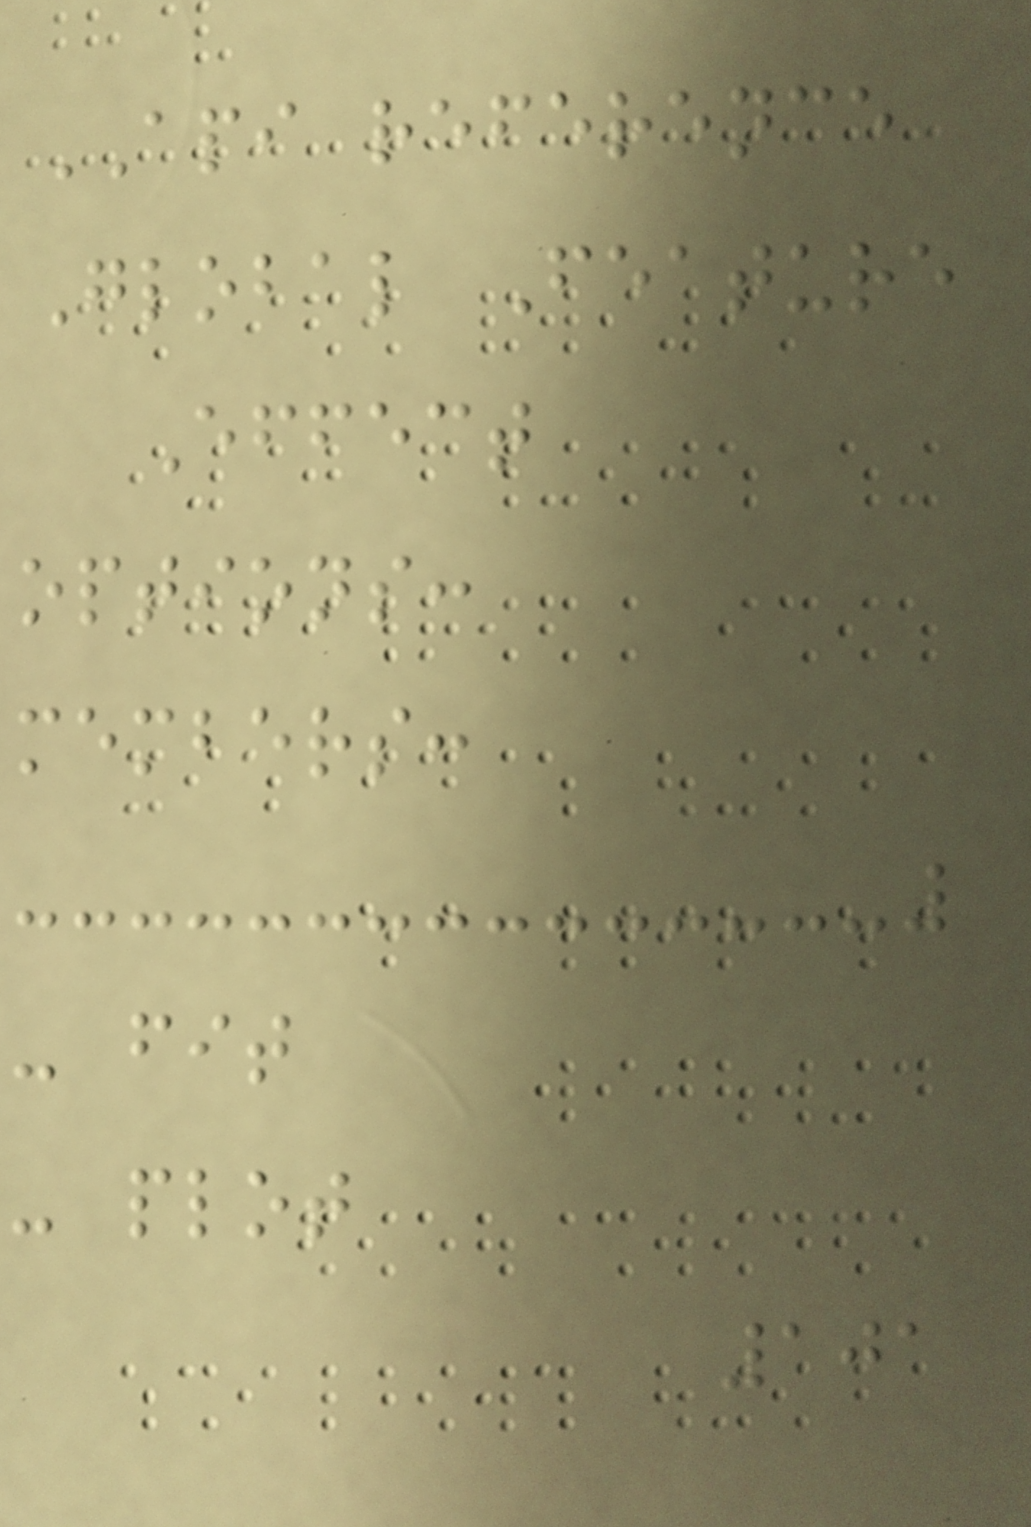API reference
Global Feature
Effect
options:
members:
- fit
- plot
101
